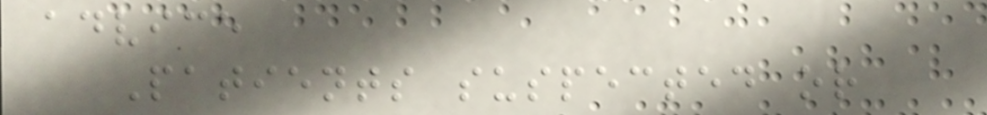advice
Patients suspected or
